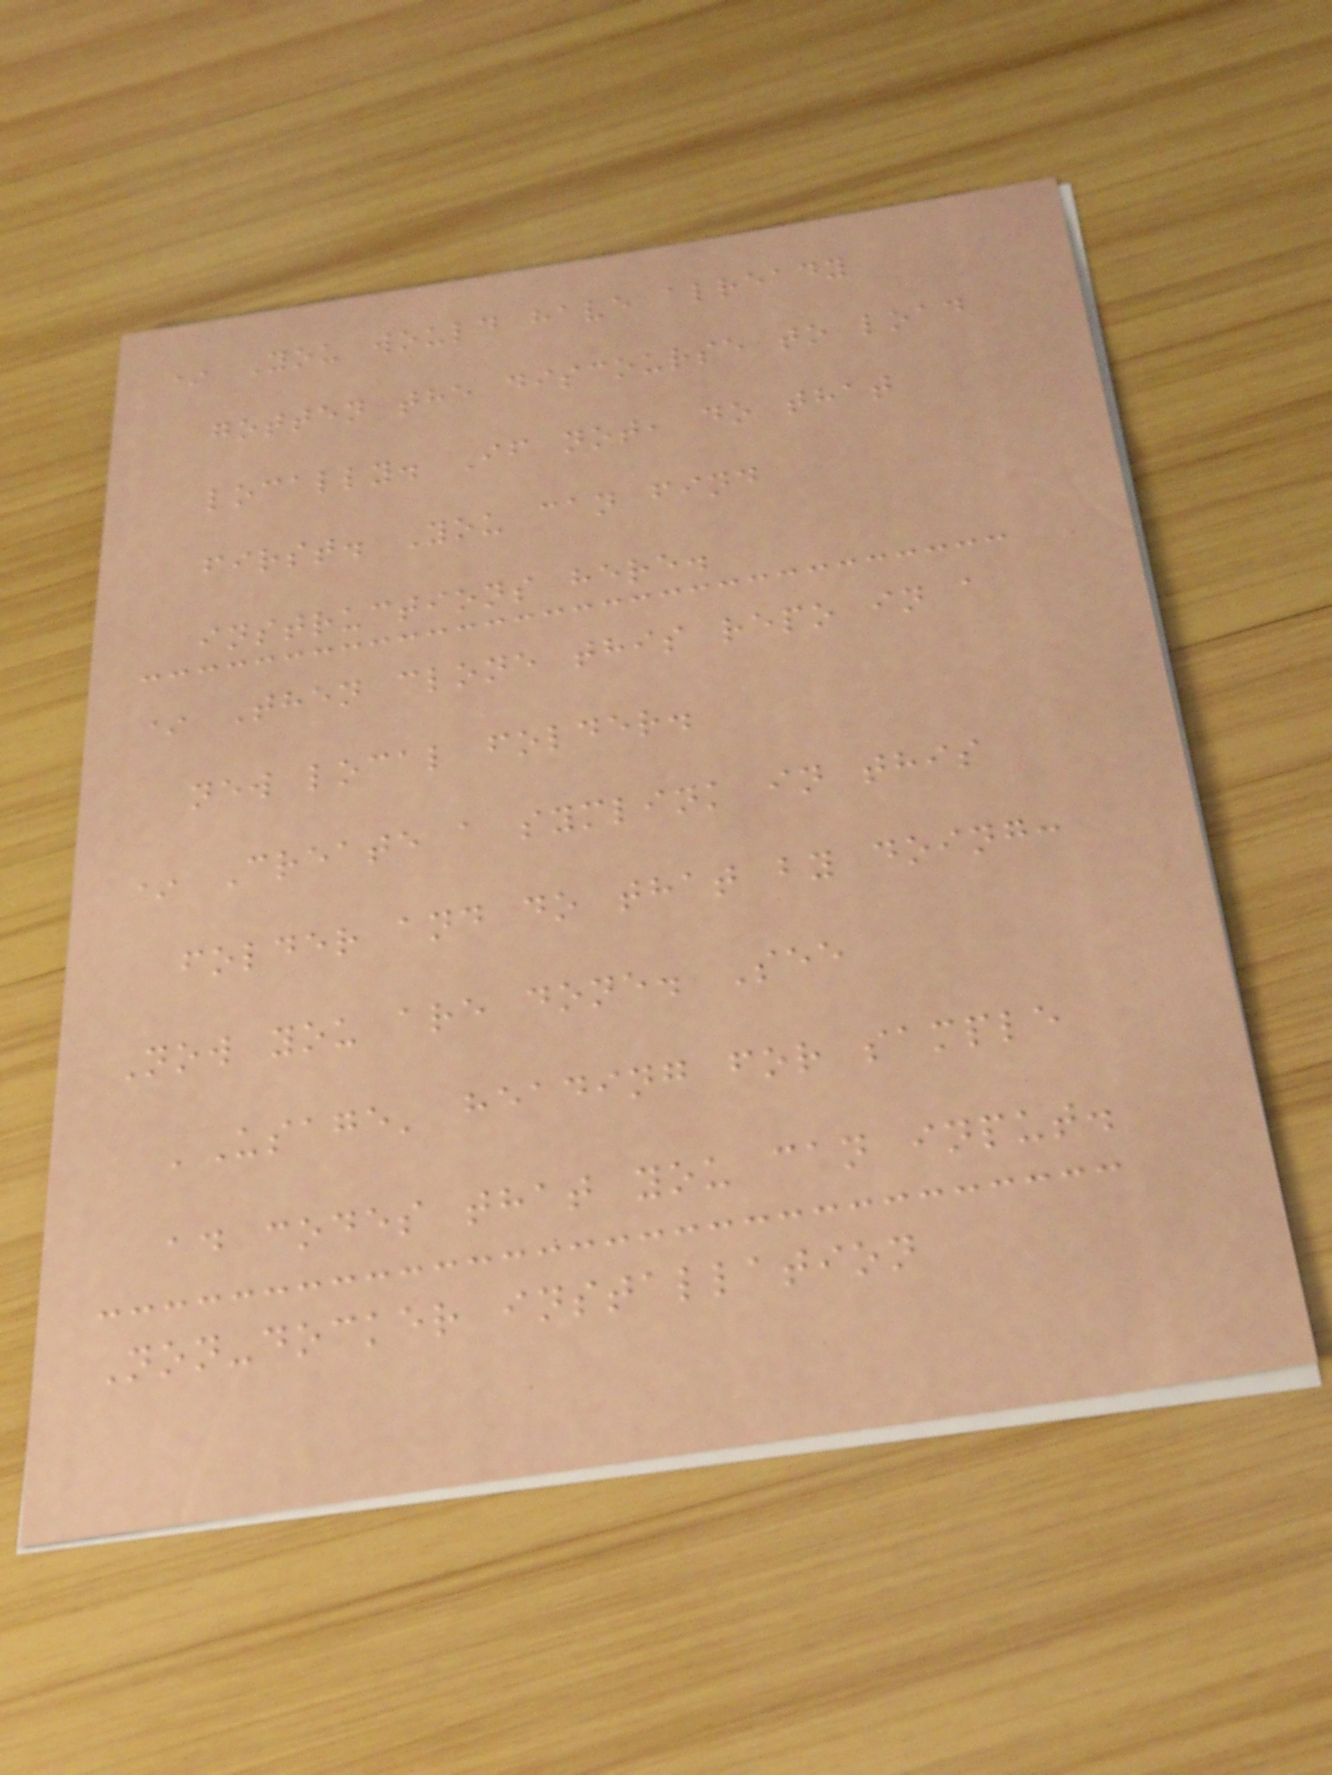* You would have already
gotten the discourse to load
locally. If not, do that
first. You can find
instructions here.
* Then clone this repo in a
new local folder.
* Create a symlink in this
folder and do that by doing:
Now you are done. See
'Usage' heading for sample
ad codes that you can input.
Non-docker installation
